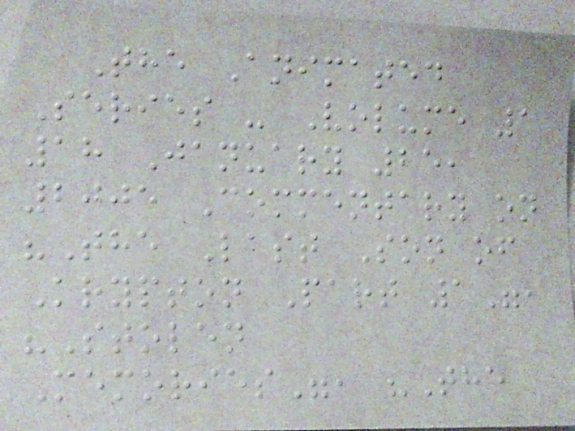The Animated
Series - Volume 1
18 January 25,
2005 Commentary on
"The Last Son of
Krypton Part 1",
"Stolen
Memories", "The
